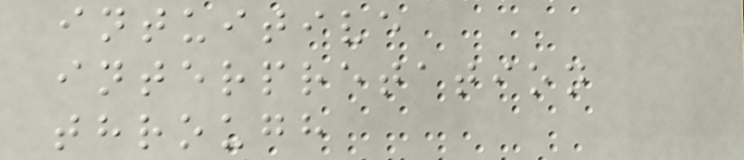intuitive
interpretation
through
